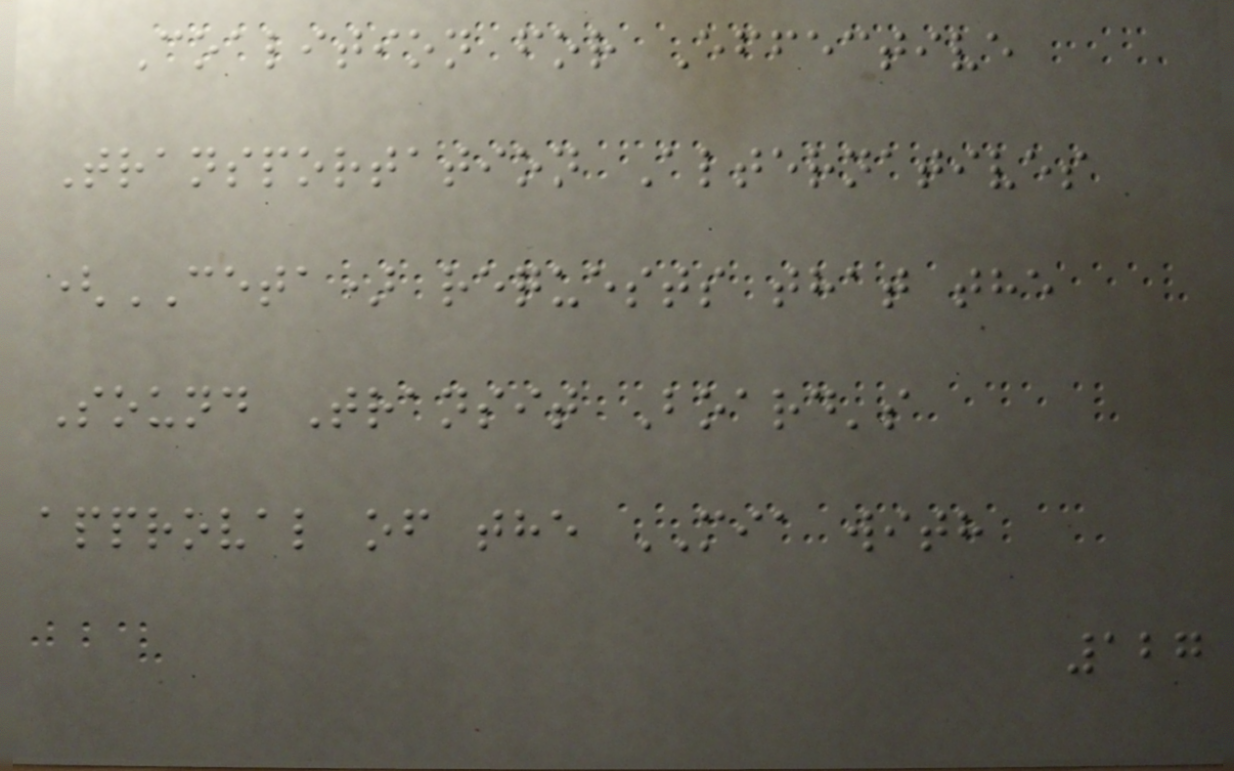Coalition for Effective
Transportation Alternatives
(CETA) requests that the
Sound Transit Board's
approval of the MIA with
127
